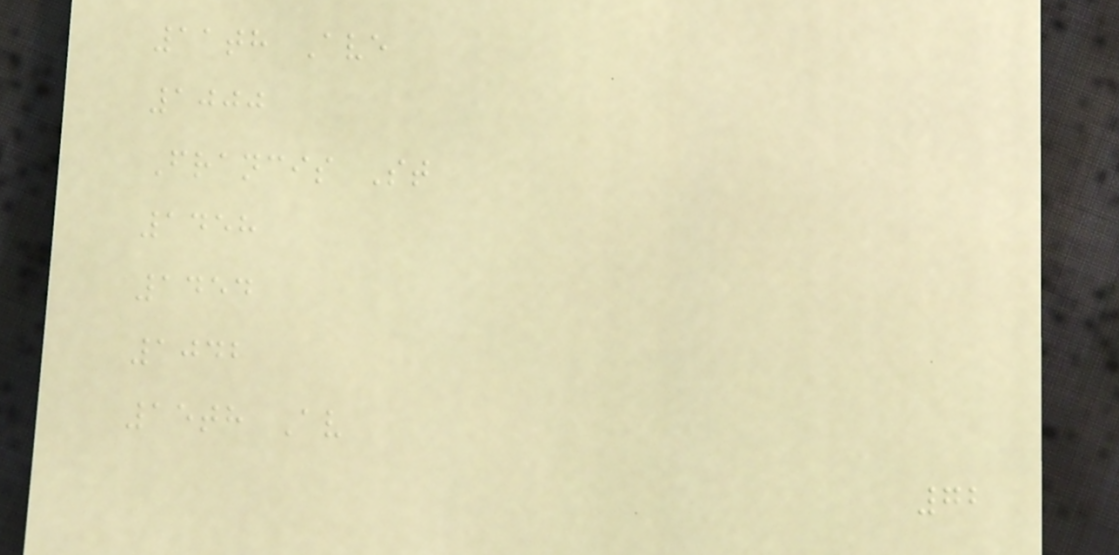11th Ave
1000
Francis St
1458
1454
1042
15th Av
72
